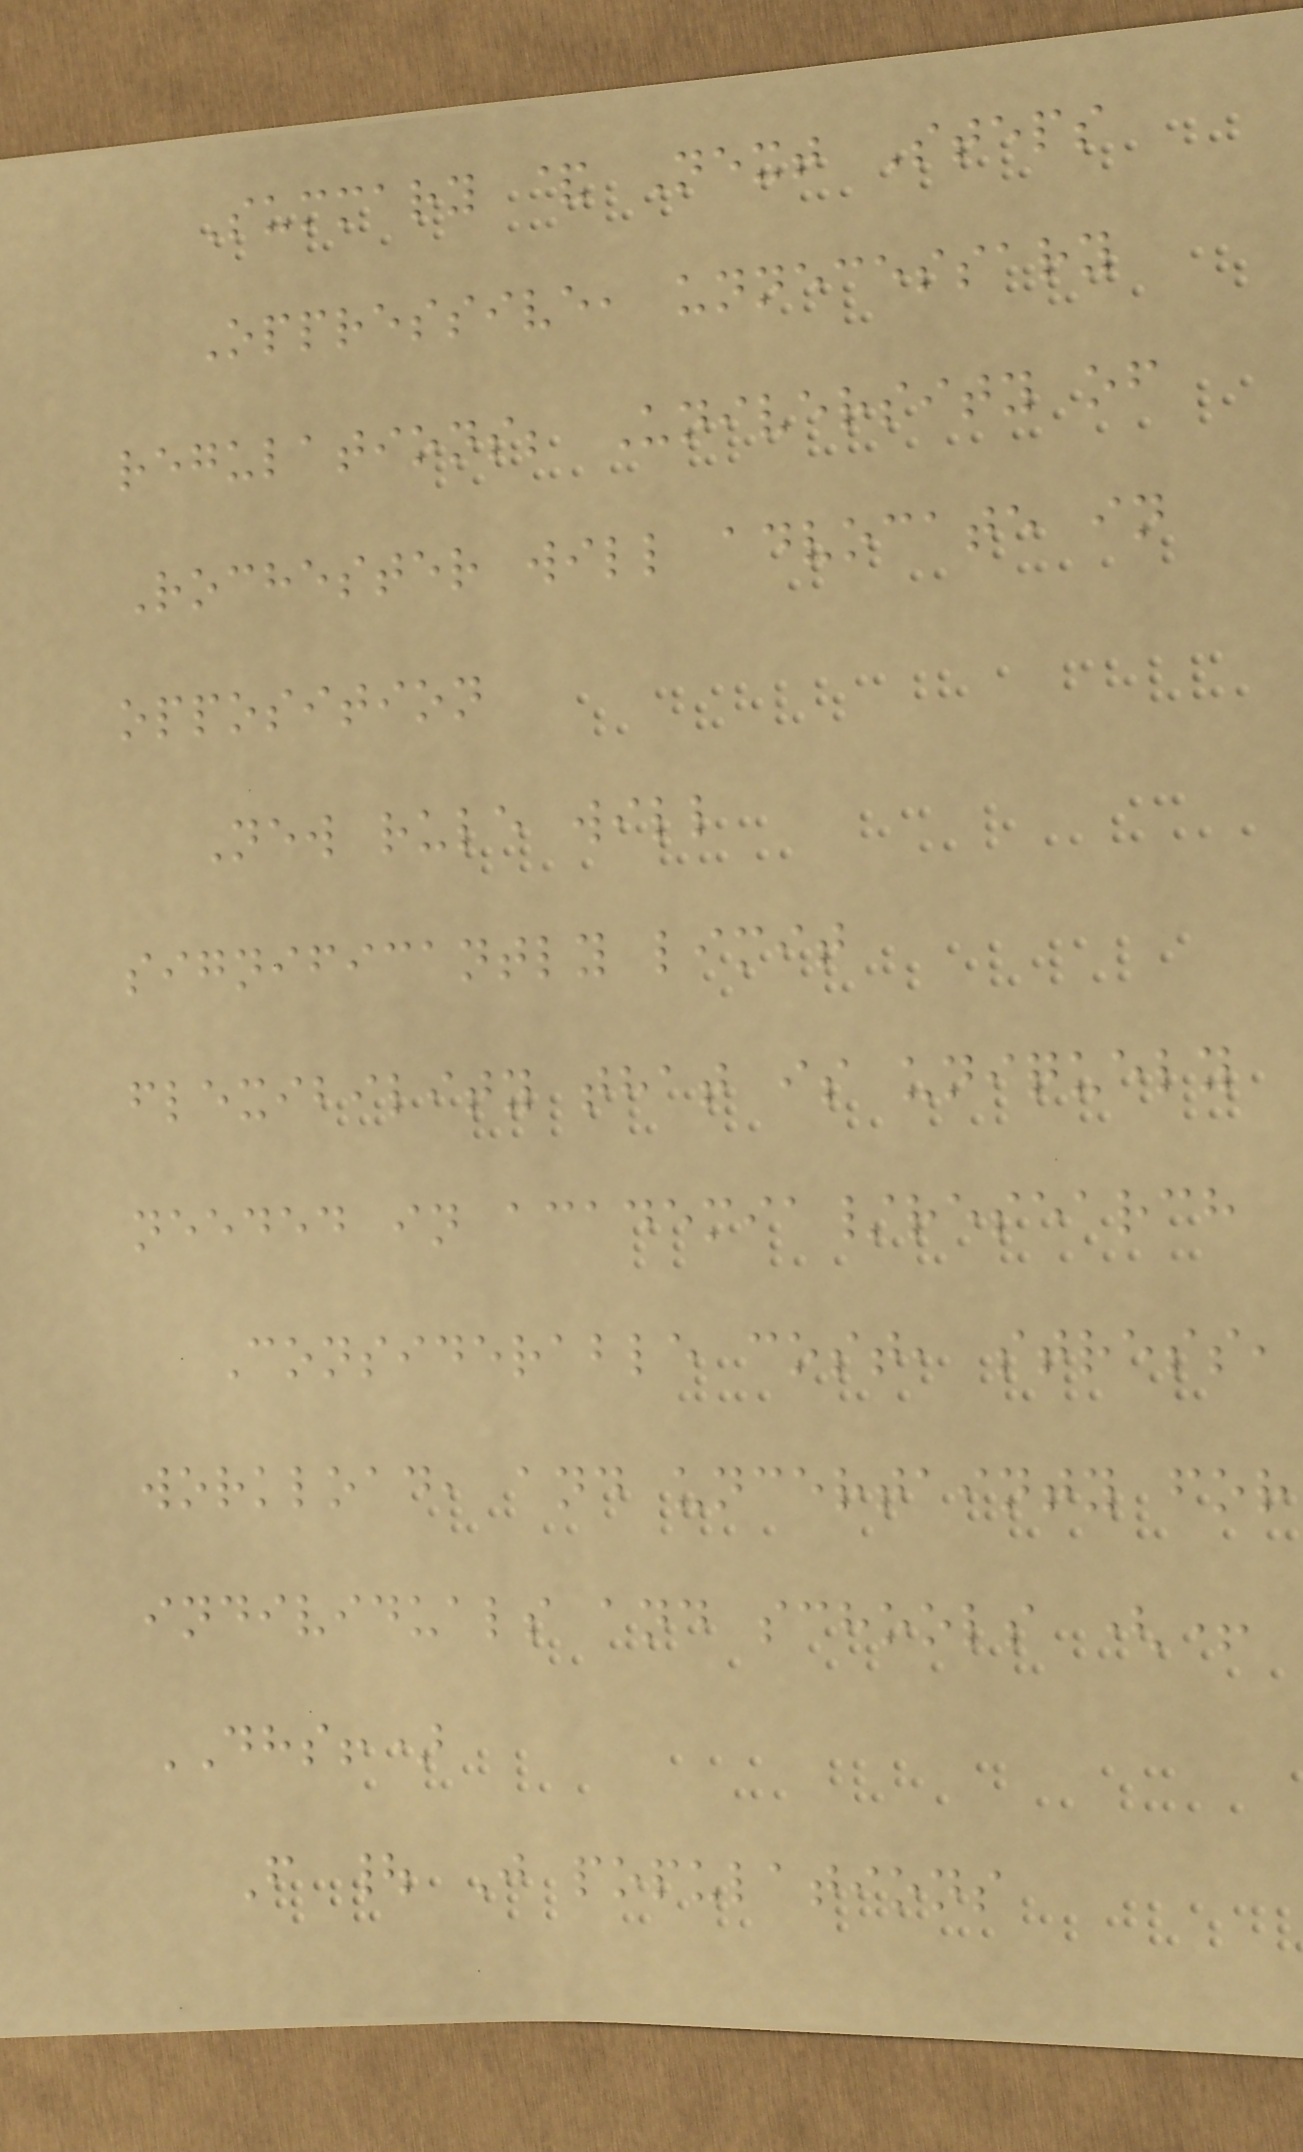Summary & Next Steps
Oppressive, unnecessary
regulations; University of
Rochester will advocate in
opposition
New rule will
significantly limit
flexibility that is uniquely
needed in academia/research
Considerable cost, stress,
workload, and uncertainty for
individuals and schools (+
DHS!)
F | J populations
